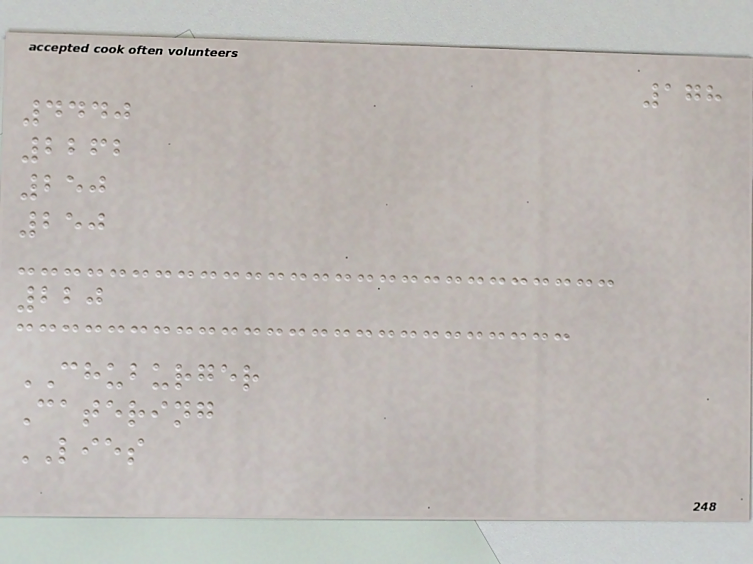178
4440
2262
250
250
220
CHUBURGER
Catering
LIES
